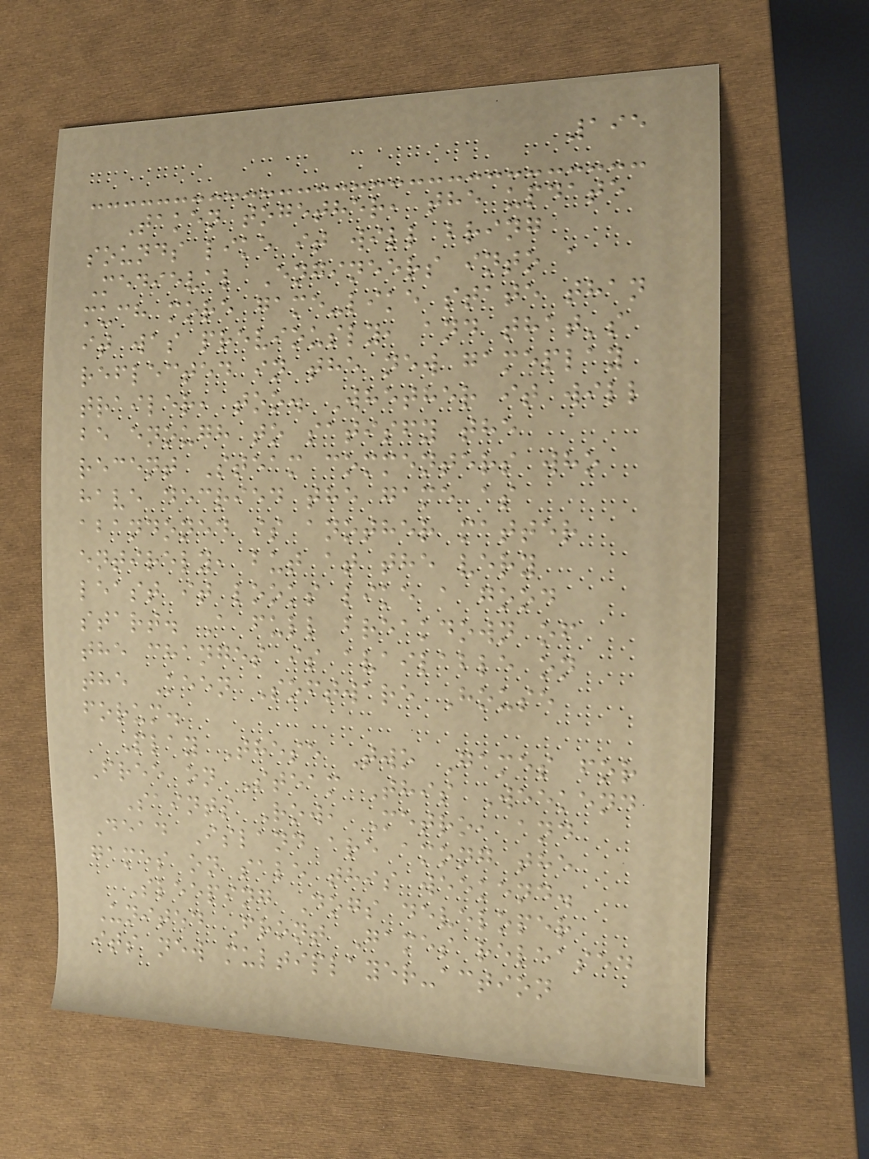195
Taken together, the update
sounds like it will bring
Medieval Engineers into a
much more game-like state than
it was previously, and that's
reflected in the new gameplay
trailer, too. Whether it will
be enough to satisfy the
recent Steam commenters who
have decried the game as
abandoned is another matter
entirely, but at the very
least it looks like a good
start. A full breakdown of
the changes is available on
the Keen Software House
forum.
Play These Two Games for
Free on Steam This Weekend
Saints Row, Metro, and
Dead Island are among the
games on sale this weekend.
Sleeping Dogs developer
United Front Games released
its new multiplayer-action
